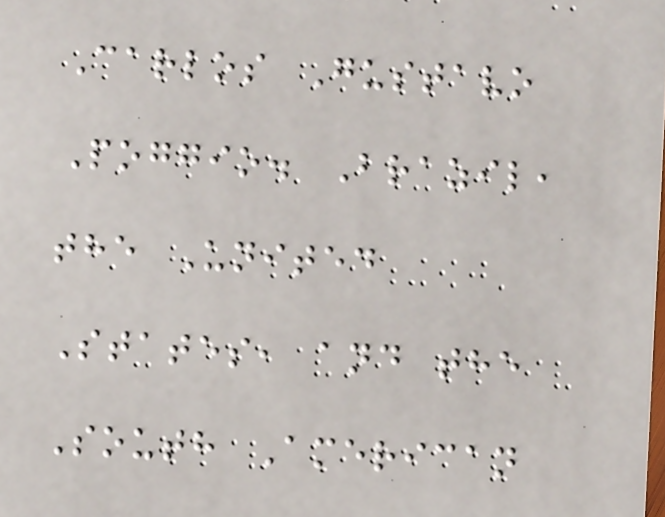Carlos Gustavo
Poggio. Brazil,
the United
States, and the
South American
